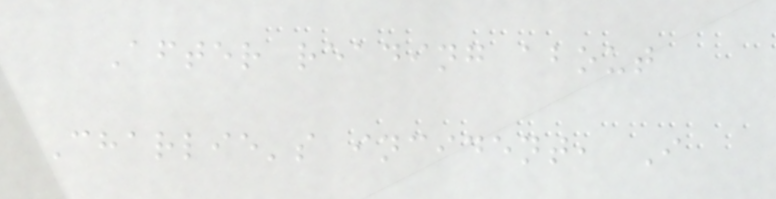After reading about
Charlie's incident, I
